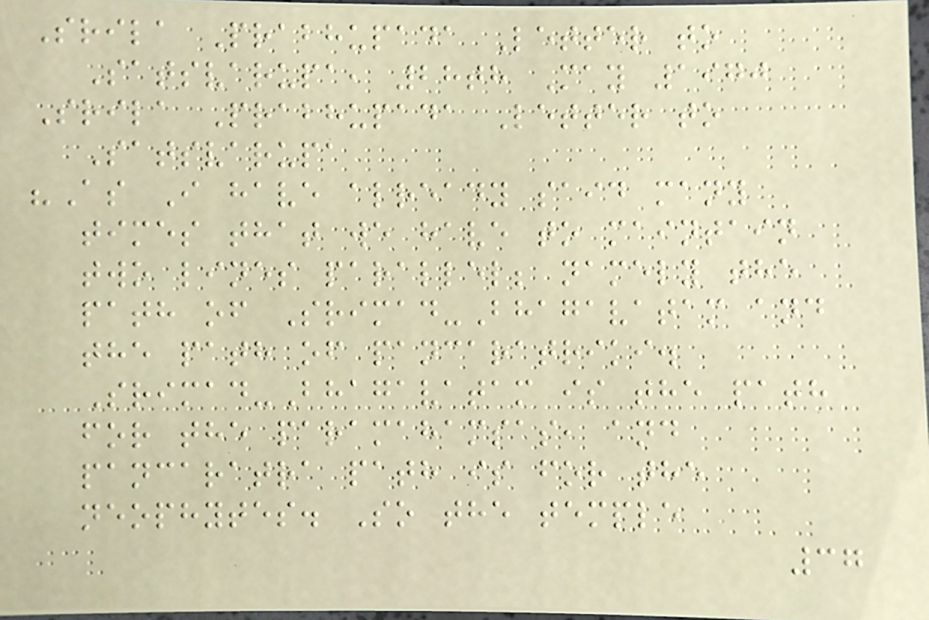Srila Prabhupada Letter to
Satsvarupa, 28th May 1970
Srila Prabhupada Letter to
Satsvarupa
"As I have already said many
times that we have to maintain
two lines parallel; namely the
path of Srimad-Bhagavatam and
the path of pancaratriki.
Srimad-Bhagavatam is the path
for the paramahamsas, and
pancaratra path is for the
neophytes. So the temple
37
